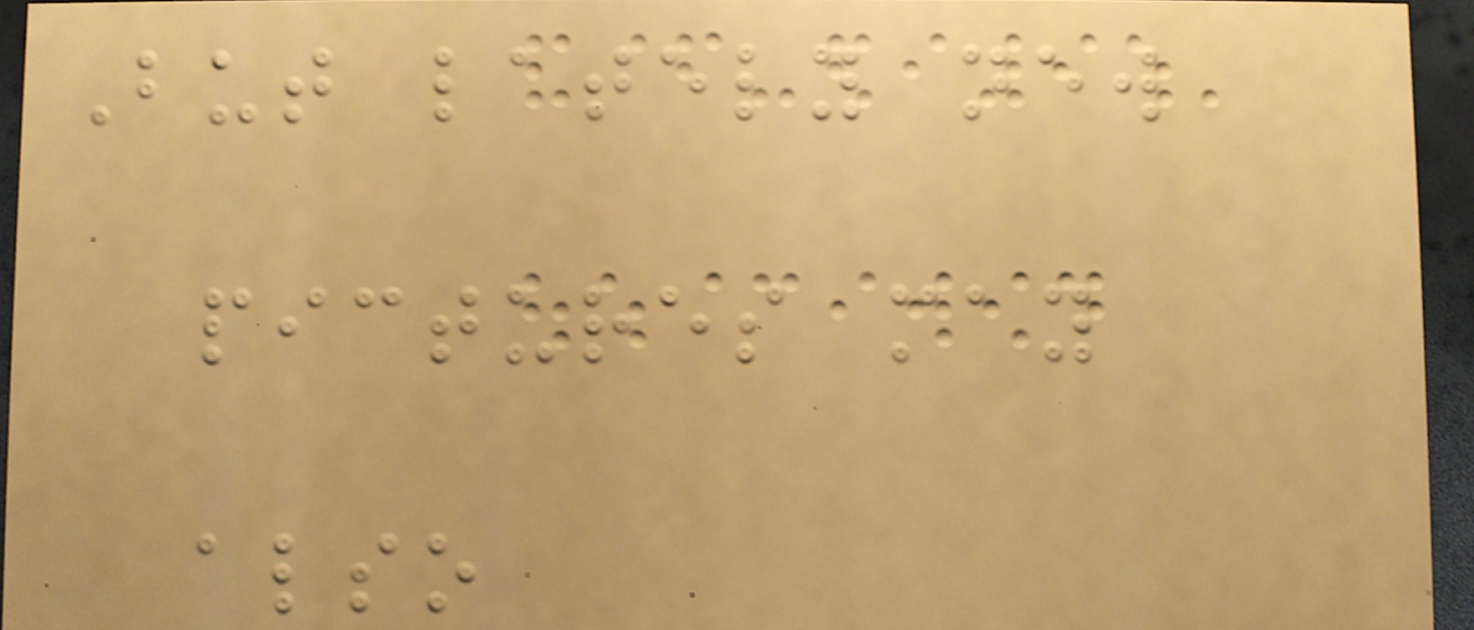But lately new
pictures may
also
